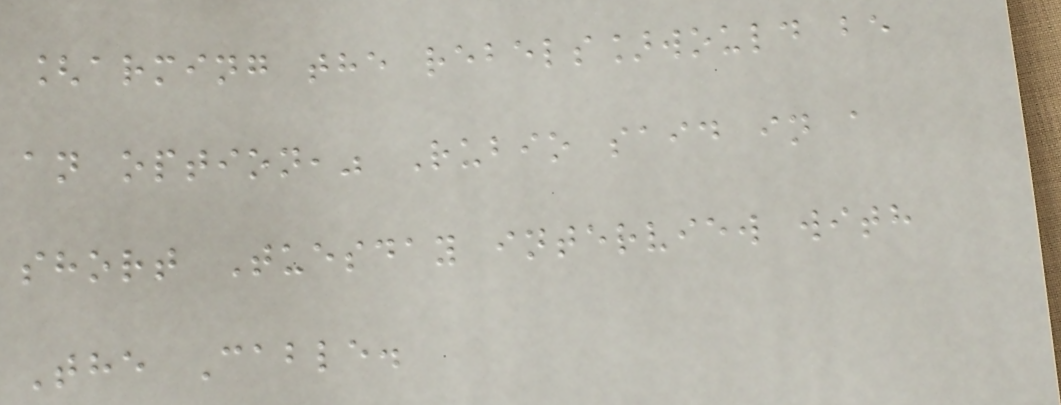[arming the rebels]would be
an option," Rubio said in a
short Tuesday interview with
The Cable.
